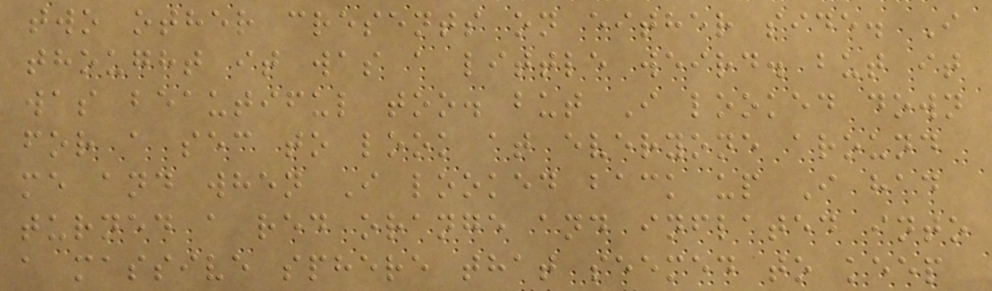two other cresents on either side. I
thought it was a little weird. but it
was beautiful too. but I looked down
for a sec to look at everyone around
me and when I looked back up I had
turned a red orange and inflated into
a massive sphere that seemed to keep
